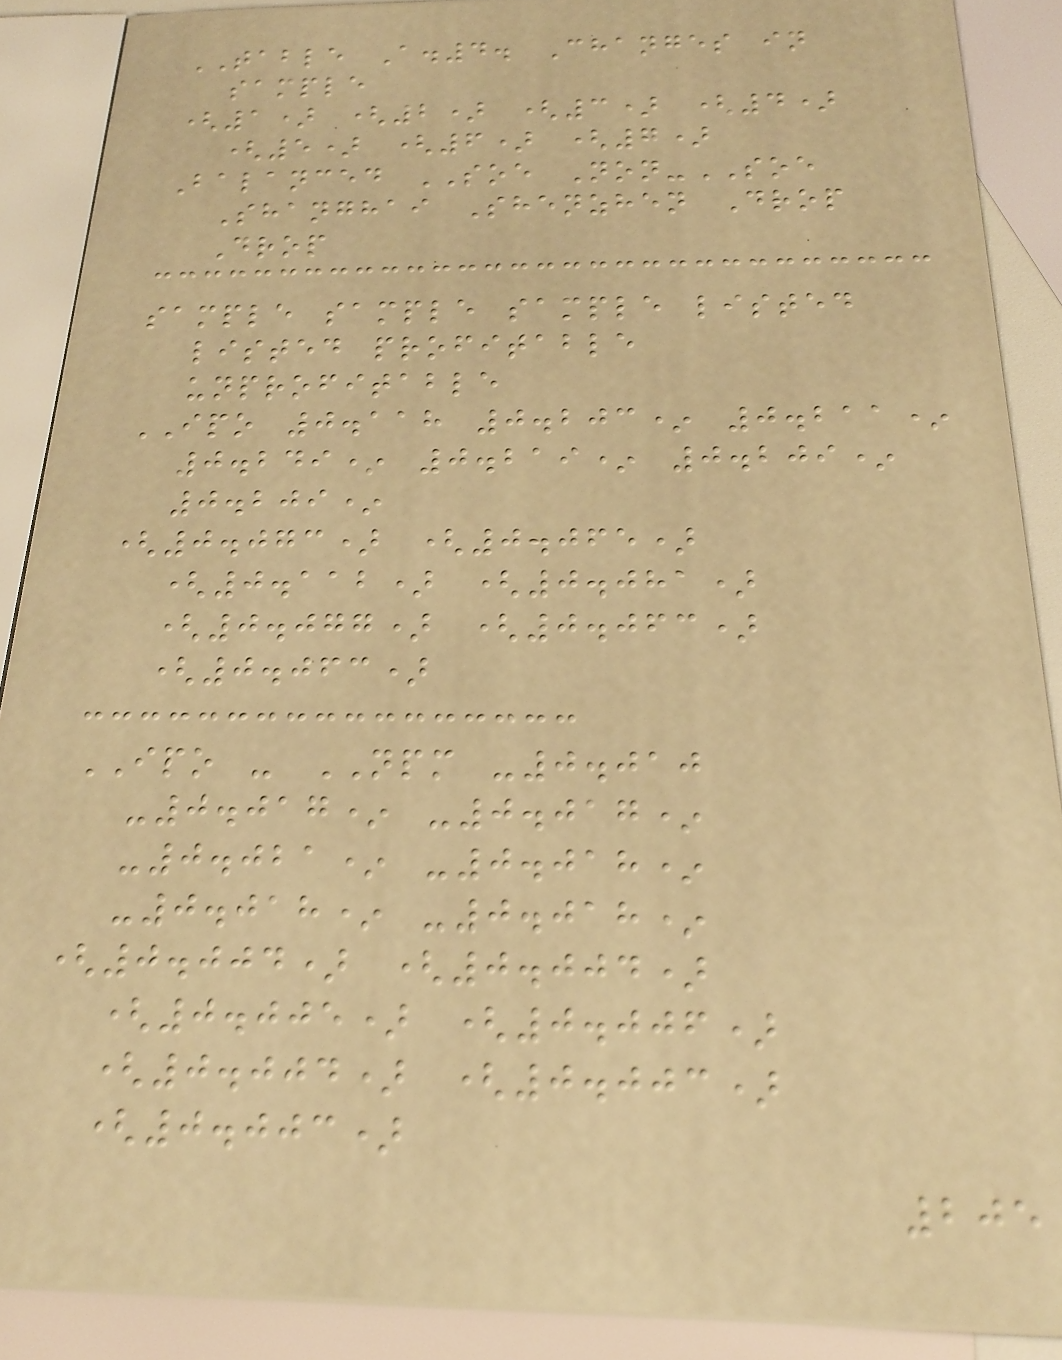TABLE A.4. Changes in
sample
(1) (2) (3) (4)
(5) (6) (7)
Balanced SOE Non-SOE
Shanghai Shenzhen Drop
Drop
sample sample sample listed
listed profitable
unprofitable
IPO 0.118 0.203* 0.211*
0.249* 0.219* 0.209*
0.209*
(0.073) (0.065)
(0.112) (0.081)
(0.077) (0.063)
(0.063)
IPO - NPM -0.010
-0.017* -0.017*
-0.021* -0.018*
-0.018* -0.018*
(0.004) (0.004)
(0.005) (0.006)
(0.004) (0.003)
(0.003)
205
